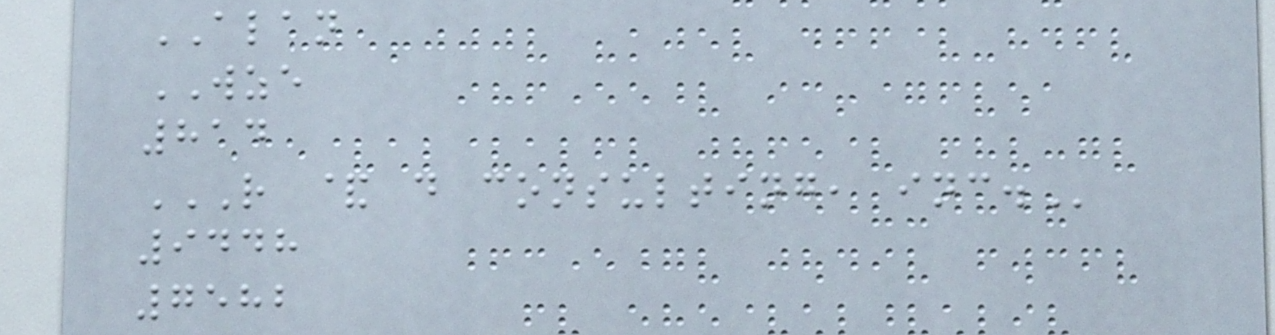ALAN
WZE
814
R & D CONSULTING, INC.
9448
7582
